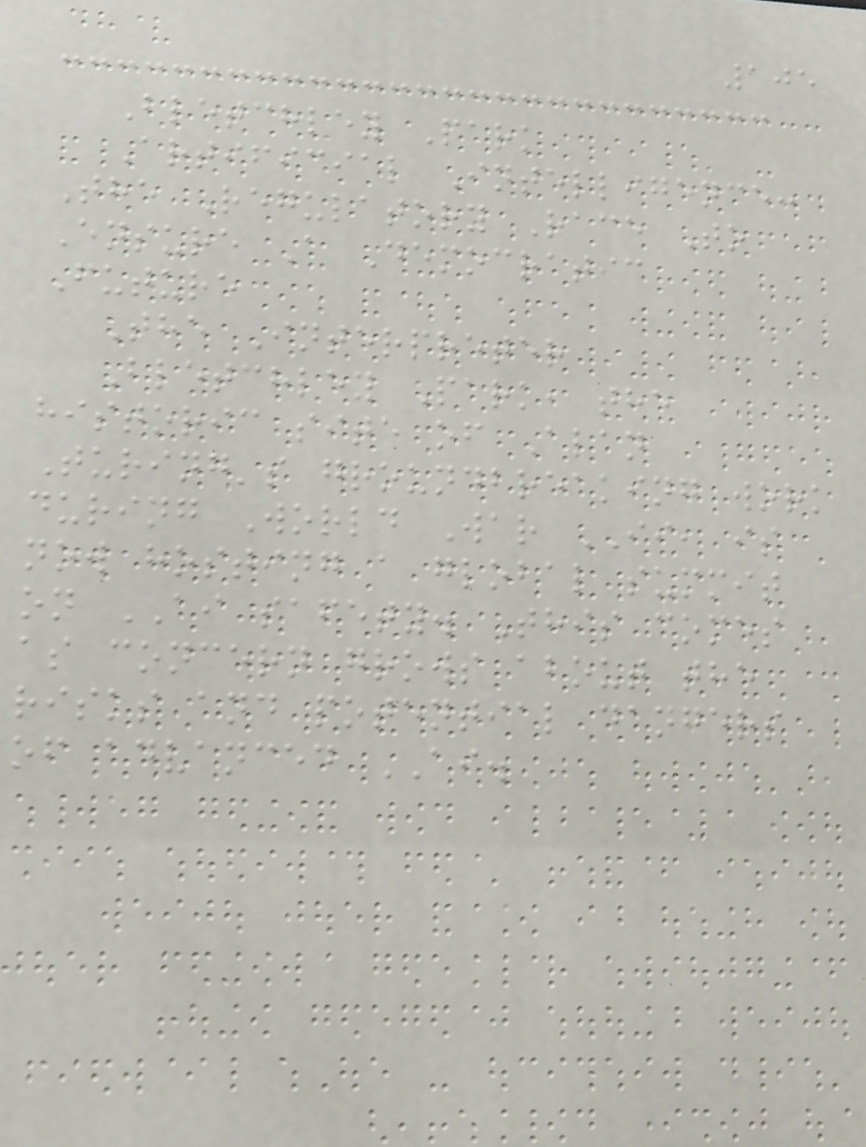105
Bletchley Park
Artificial Intelligence:
The Regulatory Race To
Ensure A Democratic
Future
The Interpreter
Bletchley Park, the
historic site of Alan
Turing's groundbreaking work
during World War II, is
now hosting a global summit
on AI safety. This comes
as concern grows about the
risks and potential dangers
of advanced AI.
